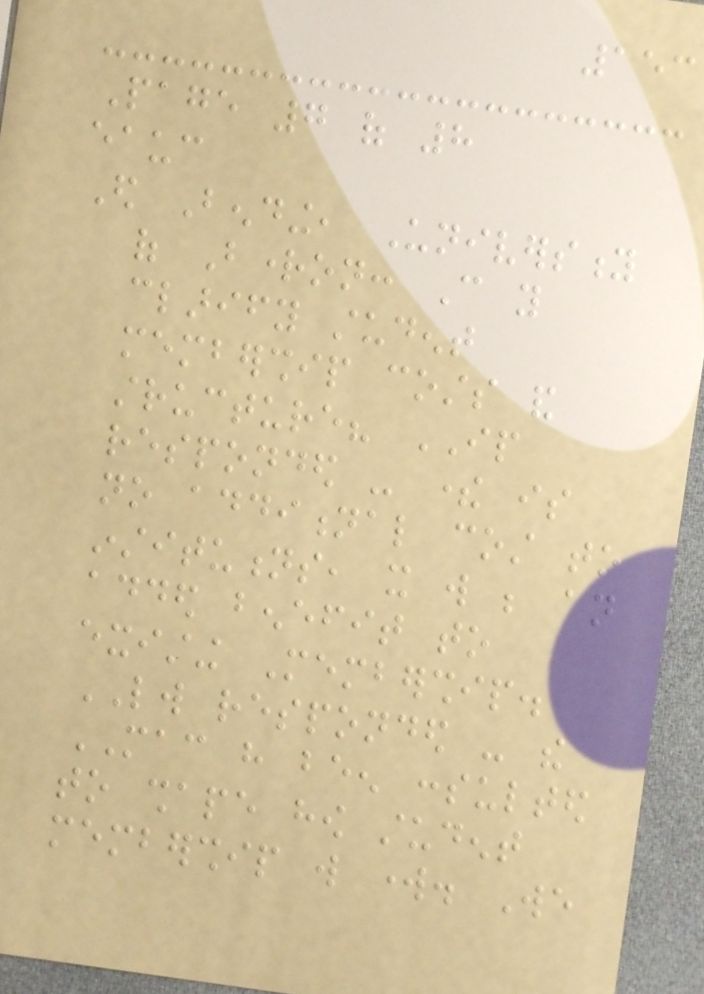153
Page 7 of 8
eauc
Ed Bending, University
of Brighton: Can you
clarify student
membership costs and
structure? IP
responded - there is
no additional cost to
institutions, it will be an
added benefit to
existing Membership.
LW responded - the
MAC have been consulted
to shape how student
membership will work. We
